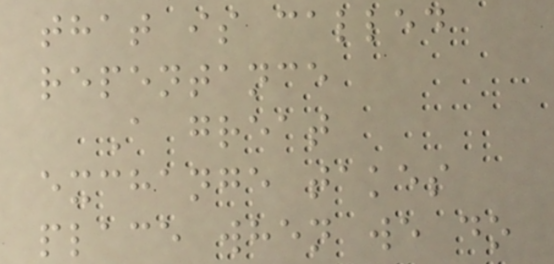that is called
repentance
A great
exchange takes
place when we do
